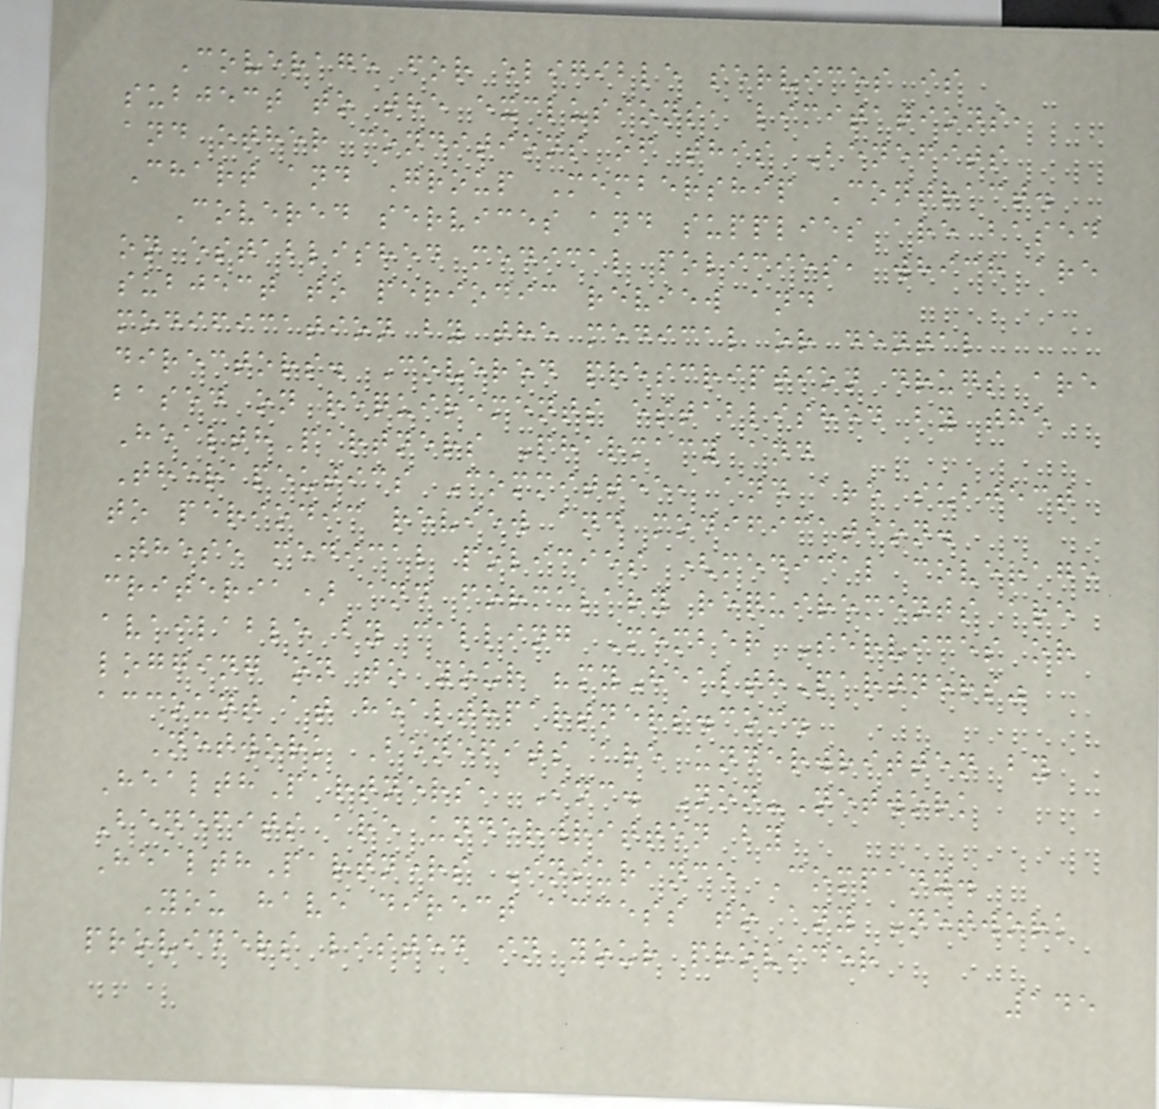Coverage for eligible services is
subject to the exclusions, limitations,
and other conditions of this Benefits
Chart and Group Membership Contract.
Covered services and supplies are based
on established medical policies, which are
subject to periodic review and
modification by the medical or dental
directors. Covered prescription drugs are
based on requirements established by the
HealthPartners Pharmacy and
Therapeutics Committee, and are subject
to periodic review and modification.
These medical policies (medical coverage
criteria) and formulary requirements are
available by calling Member Services or
logging on to your "myHealthPartners"
account at healthpartners.com.
Network Benefits are underwritten by
HealthPartners, Inc. Non-Network
Benefits are underwritten by
HealthPartners Insurance Company.
You have direct access to any Network
providers listed in your provider
145
